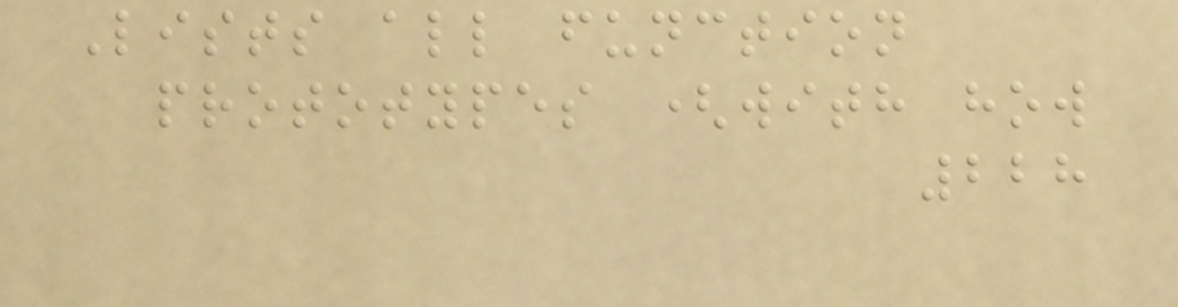Lists all function
prototypes (with how
228
